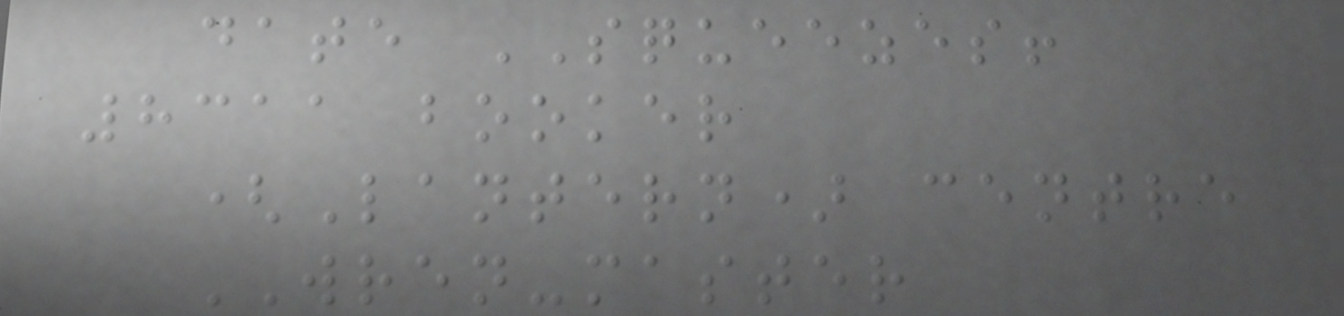date SQUEEZES!
8311 booker
(Lantern) centre
WREN-master
